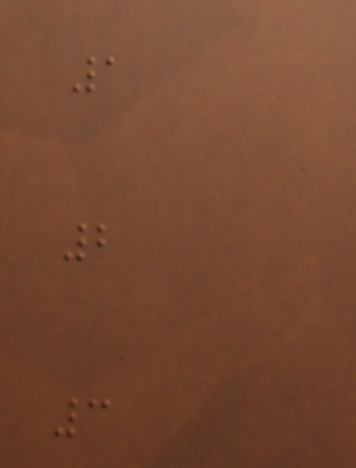1
2
3
